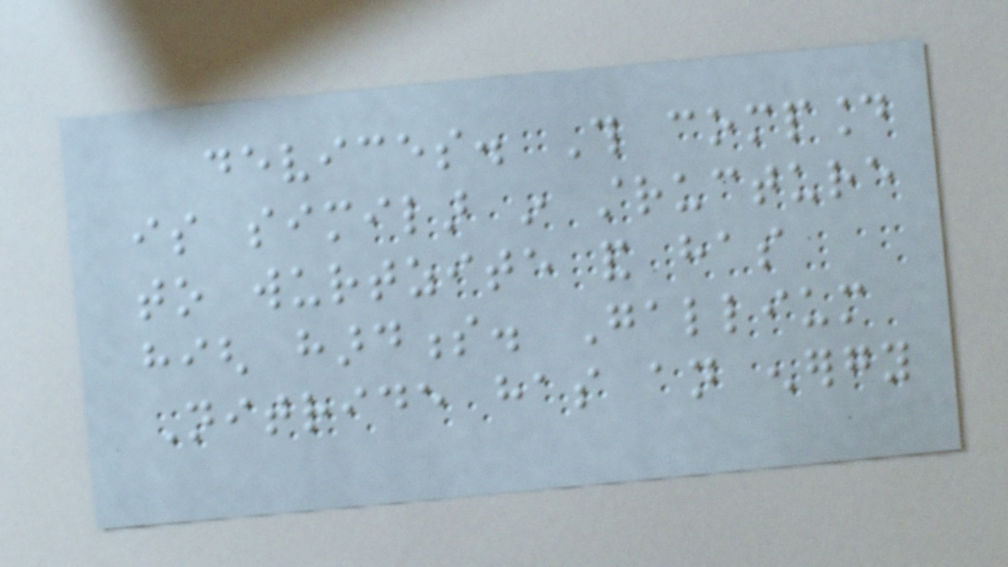devices. This compound
is similar in structure
to wurtzite and has
high hardness. Gallium
Nitride has an energy
